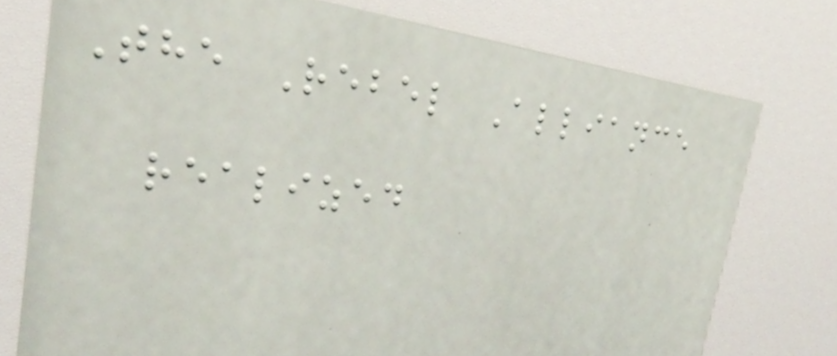The Rebel Alliance
realized
